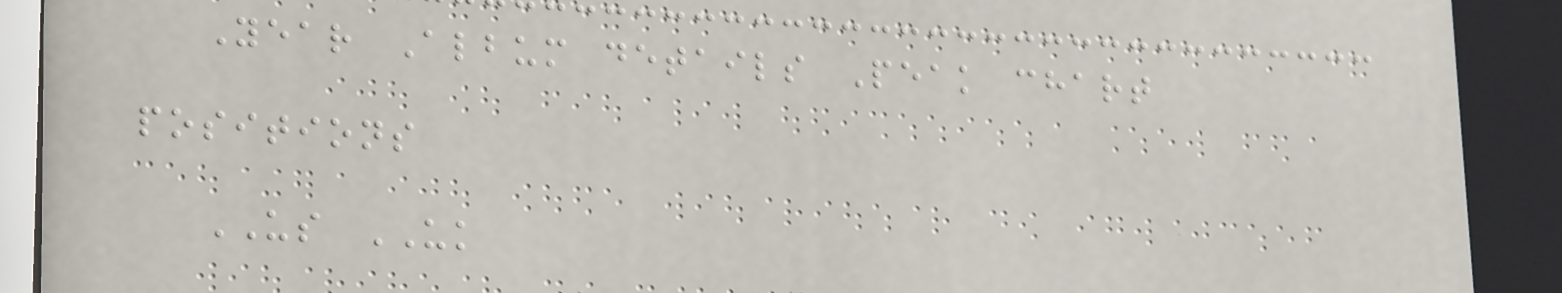Year Album details Peak chart
positions
US UK
